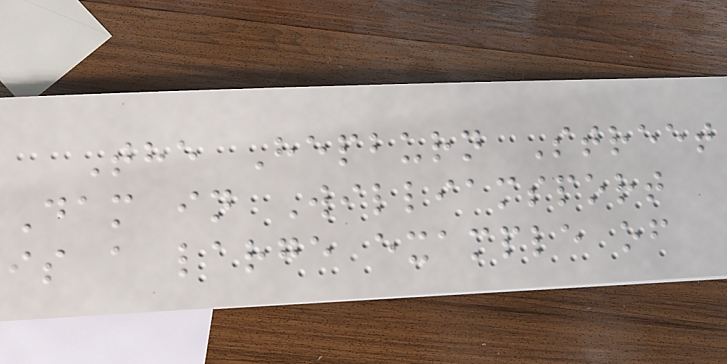The Hepburn Street
Dam in Williamsport
is a large example of
